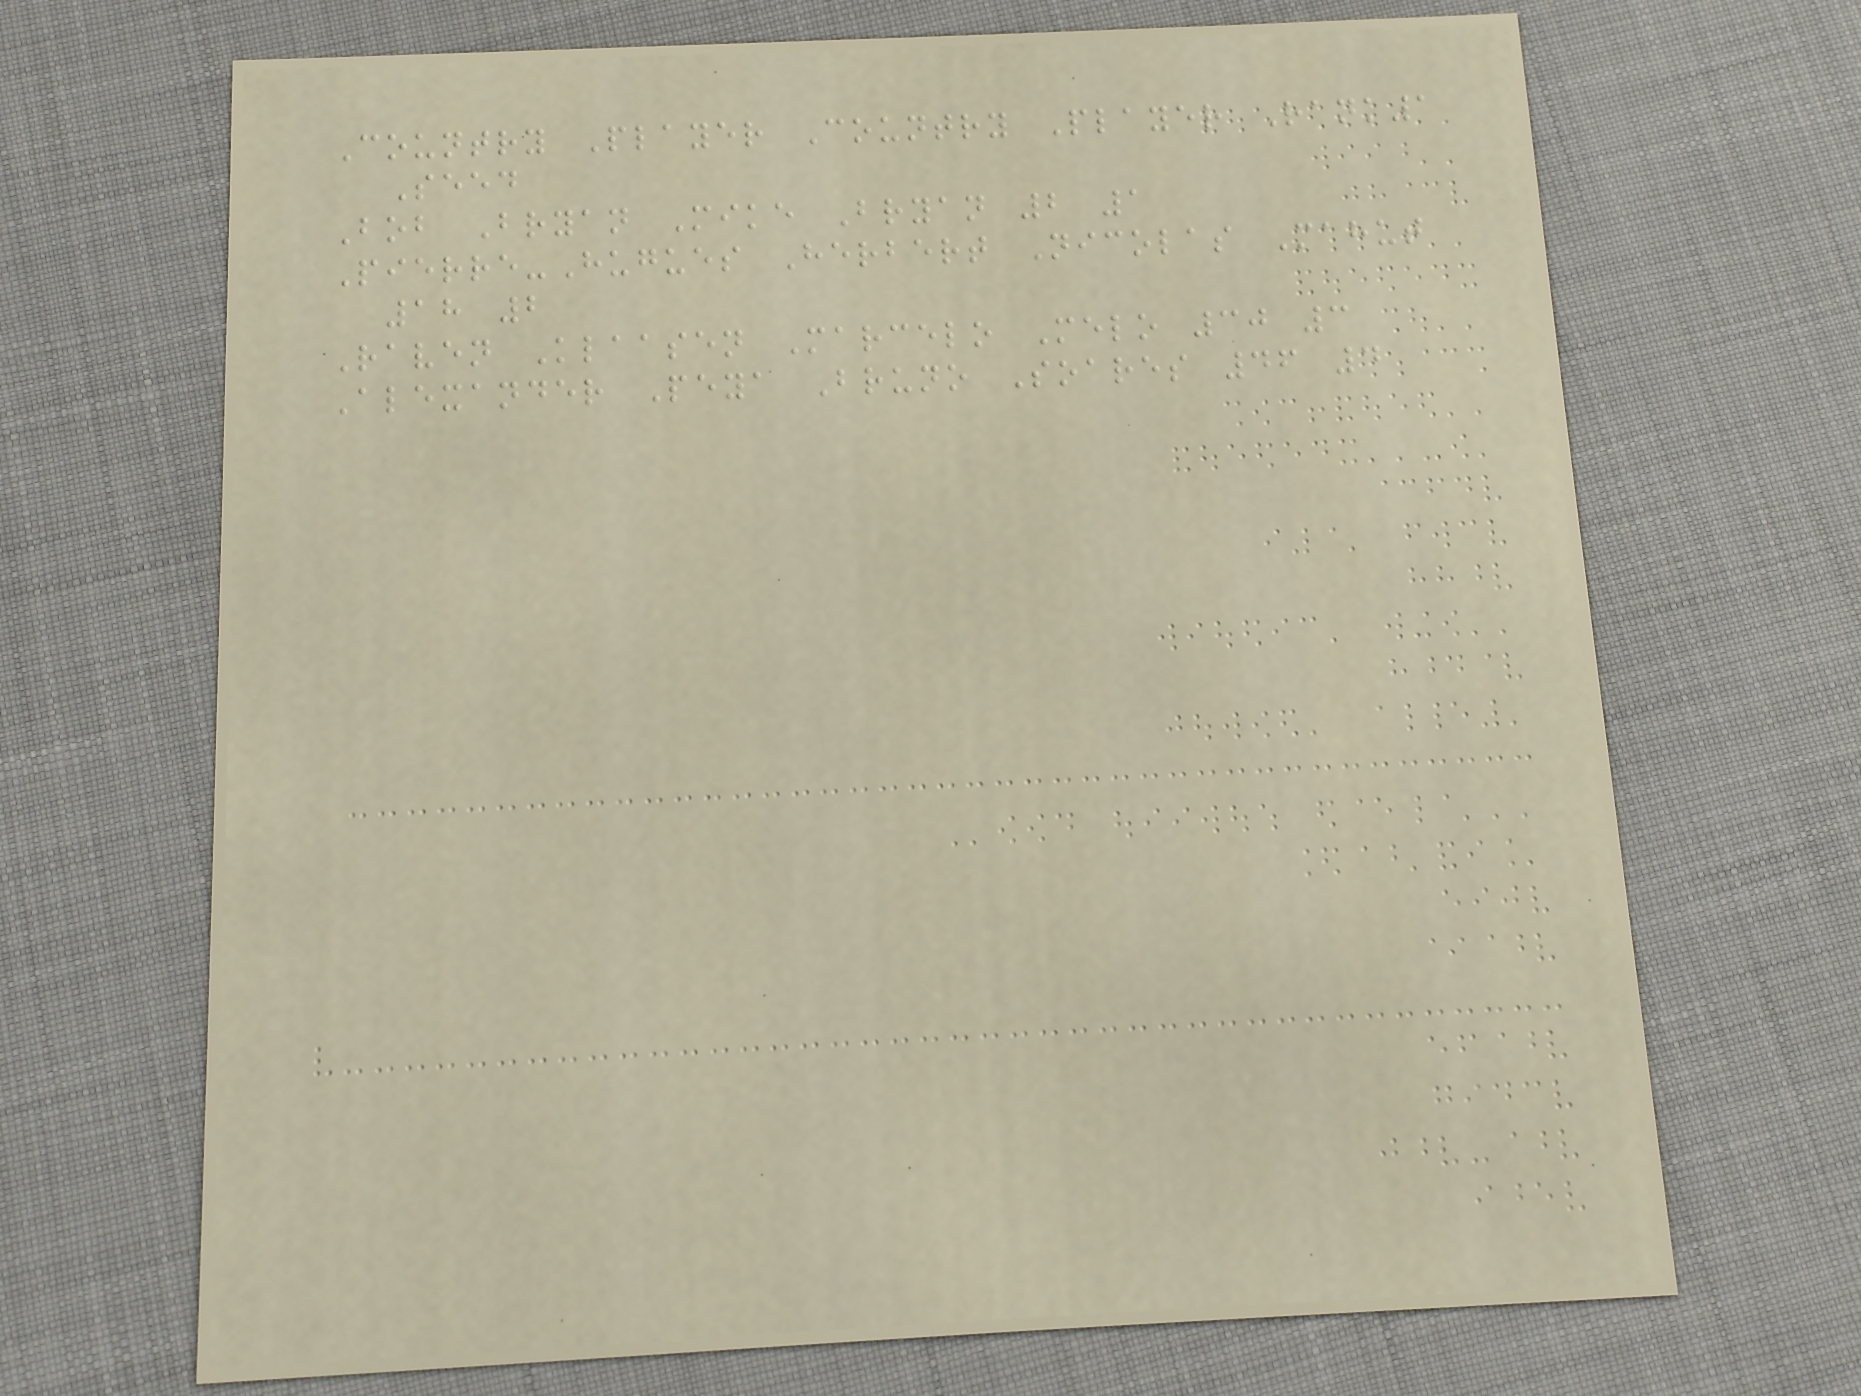Country Player Country Player Rank1
Seed
Bob Bryan Mike Bryan 2 1
Pierre-Hugues Herbert Nicolas Mahut
18 2
Raven Klaasen Marcelo Melo 30 3
Alexander Peya Bruno Soares 46 4
